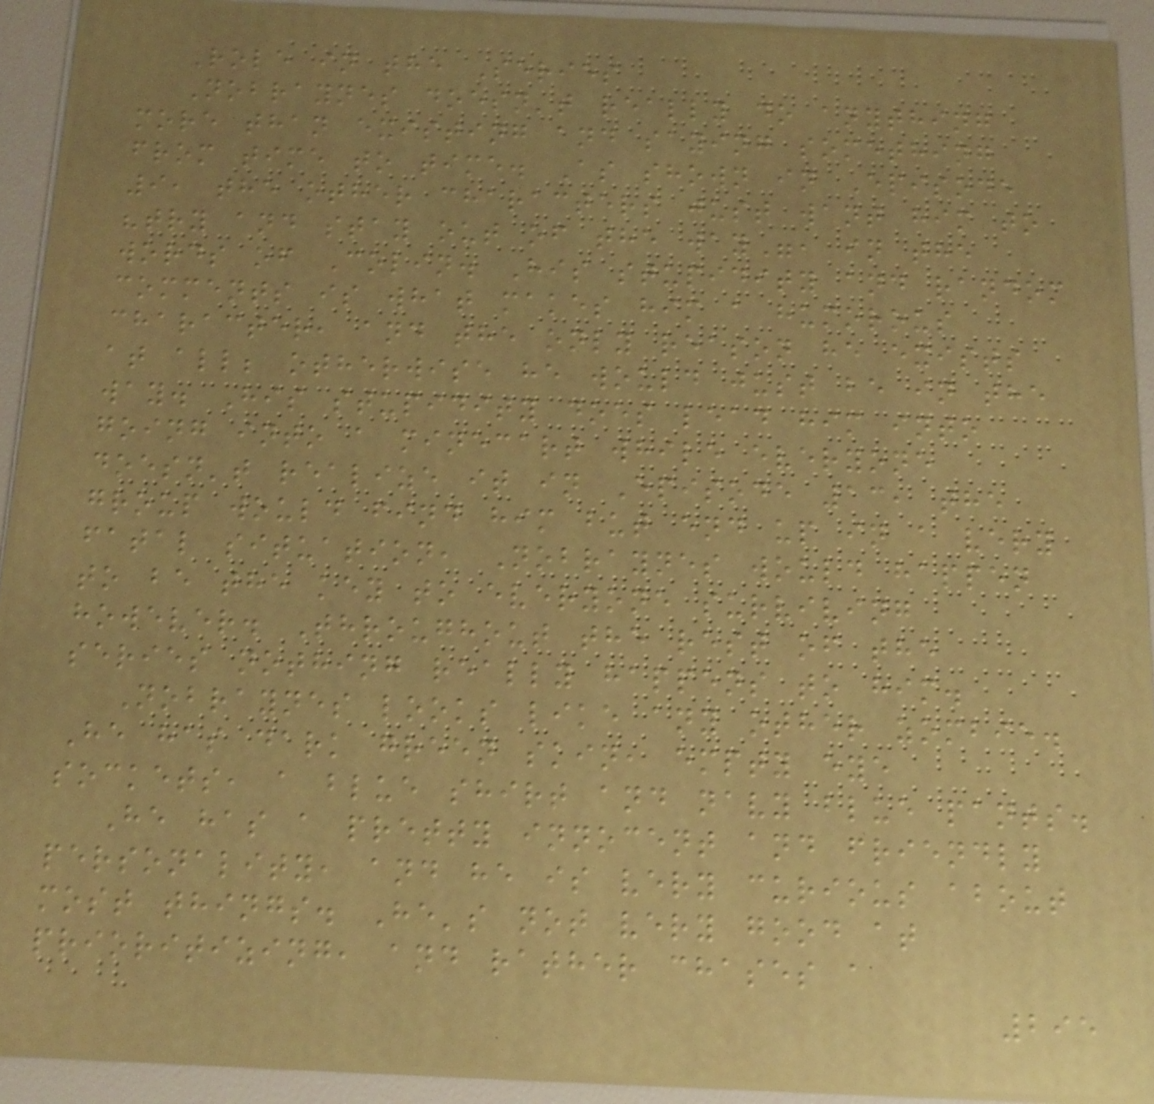Role in the Series
Nobraynes doesn't really do anything
more than existing and saying something
from time to time. As shown in Episode
9, the other characters just want him to
"try and stay out of the way", in the
words of Colin. His stupidity and random
comments is what makes him a humorous
character, and the only reason he exists
at all; otherwise he would just be in the
way. His stupidity does lead him into
going into a minecart while everyone
doesn't realize it in Episode 13, the
group would find him but end up in a very
fatal situation, Nobraynes would happen
to be the key to everyone surviving
however. Throughout the rest of the
series nothing really happens to him.
Nobraynes looks like any other zombie.
He has dark green skin, empty eye
sockets, a blue shirt and navy blue pants.
He has a pretty innocent and friendly
personality, and he is very curious about
most things. He's not very good at
prioritizing, and rather chases a
295
